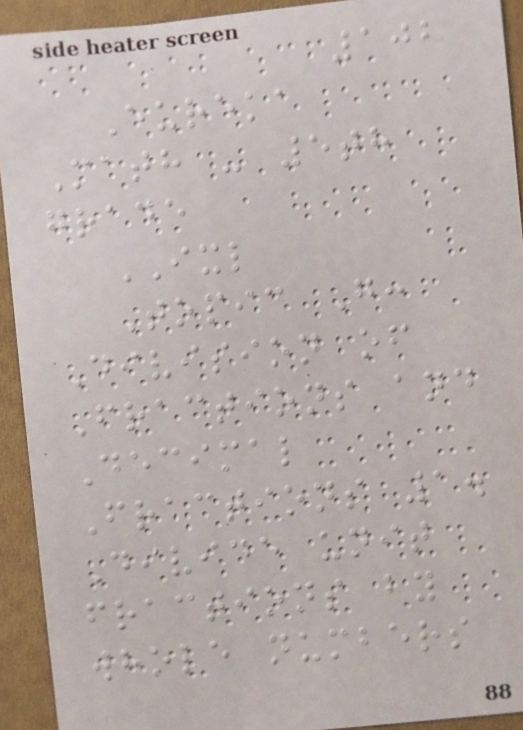102
Eureka
Math - 5th
grade
IXL
Topic G:
Division of
Fractions and
Decimal
Fractions 1.
Divide unit
fractions by
whole numbers
